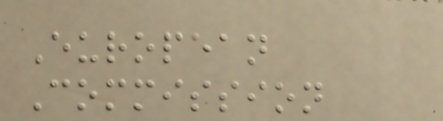European
Commission
